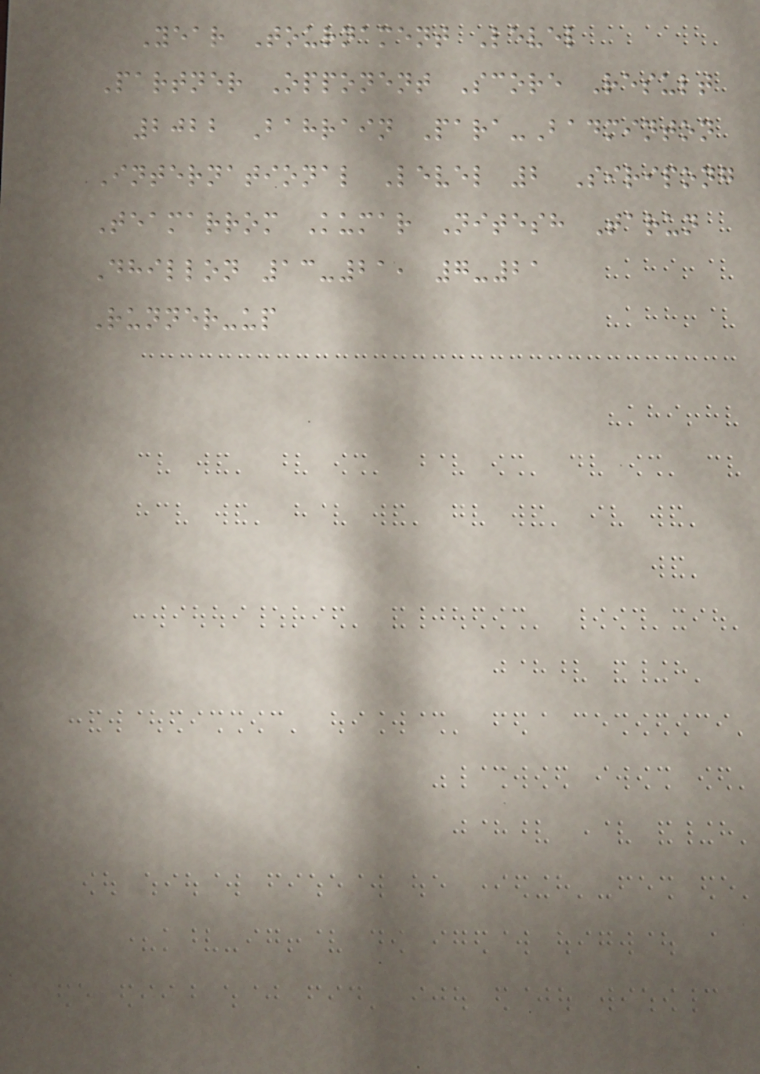Year Tournament Level
Partner Opponent Score Result
2022 Bahrain Para-Badminton
International Level 2 Siripong
Teamarrom Kumar Nitesh Tarun
Dhillon 13-21, 7-21
Runner-up
